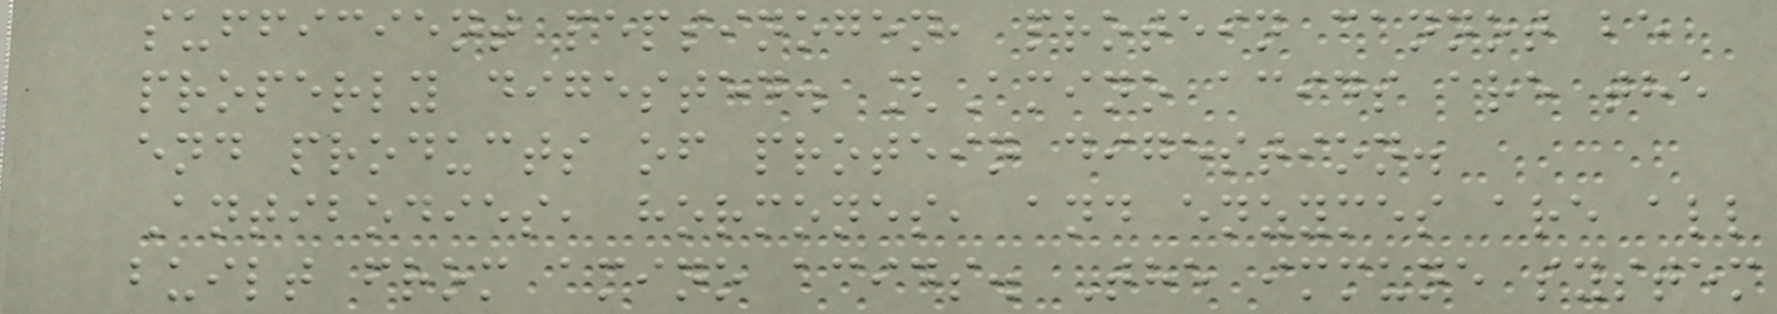sufficient pepsinogen, protein cannot be
properly digested. [Amino acids are the
end products of protein digestion.
Antibodies, hormones, and enzymes are all
built from amino acids. The immune system
